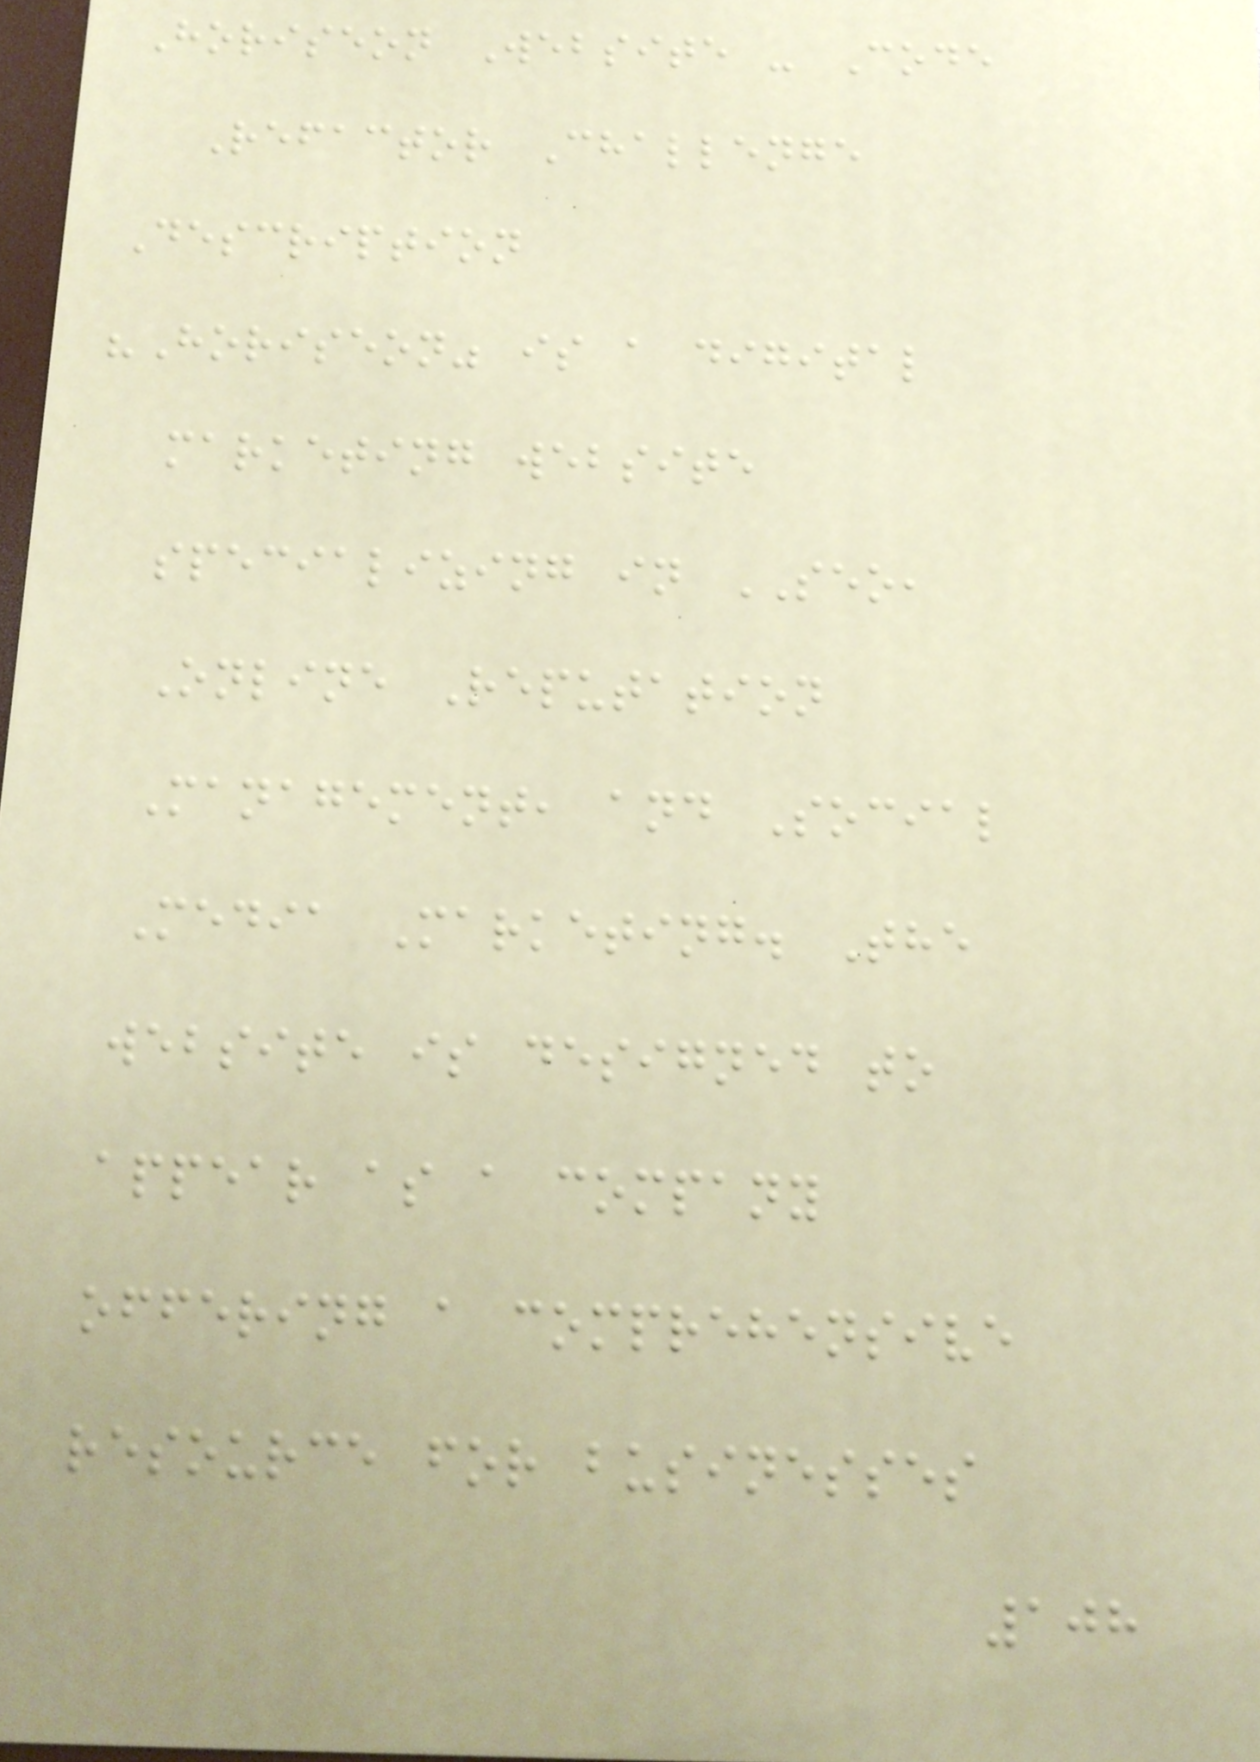Horiseon Website - Code
Refactor Challenge
Description
"Horiseon" is a digital
marketing website
specializing in SEO,
Online Reputation
Management, and Social
Media Marketing. The
website is designed to
appear as a company
offering a comprehensive
resource for businesses
108
